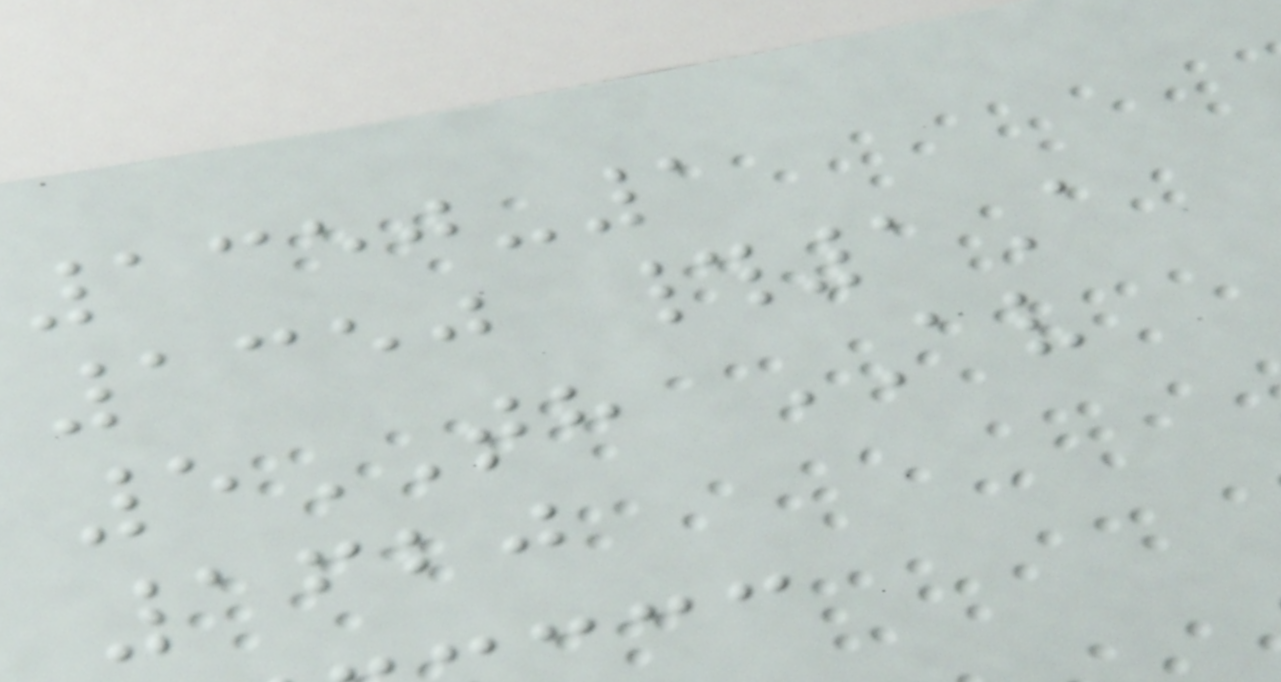1350-1
1350 #1A
5TH AV
1620
